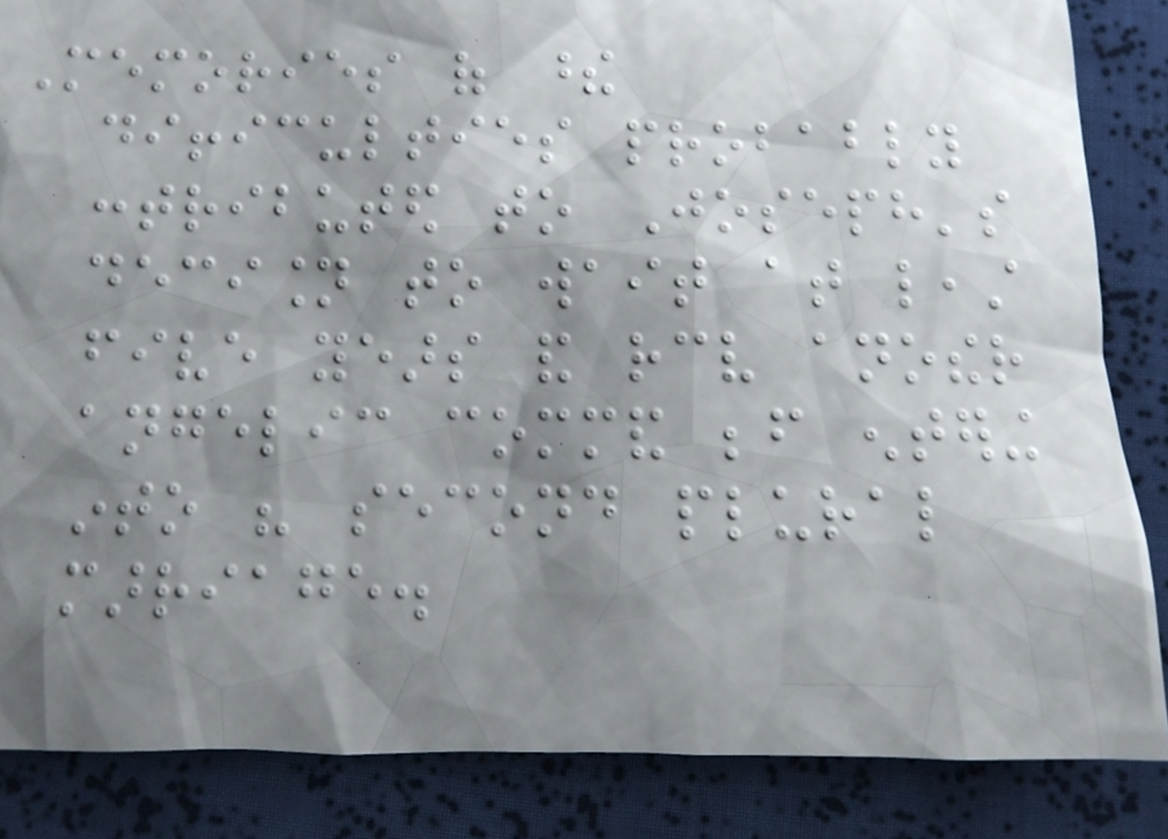Memories of these
difficulties probably
contributed to Joseph's
decision to wait at least
five years and receive another
angelic command before entering
into his second plural
marriage.
